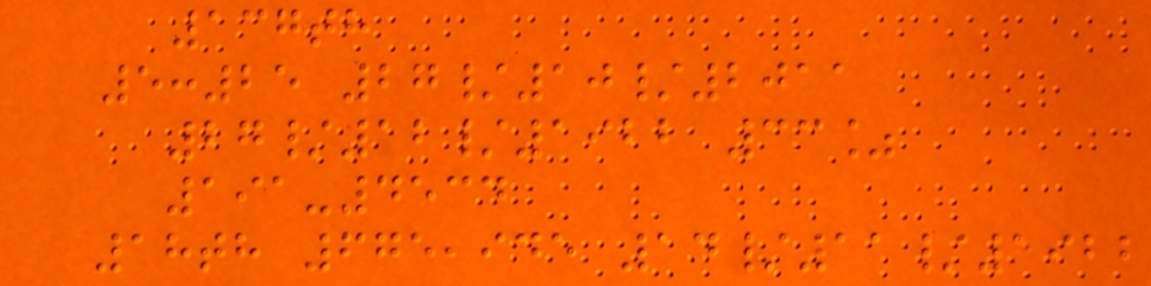137th
5:25 27/10/2011
27/12/1922 33%
191-4534
18th 675,945 14/11/1922
